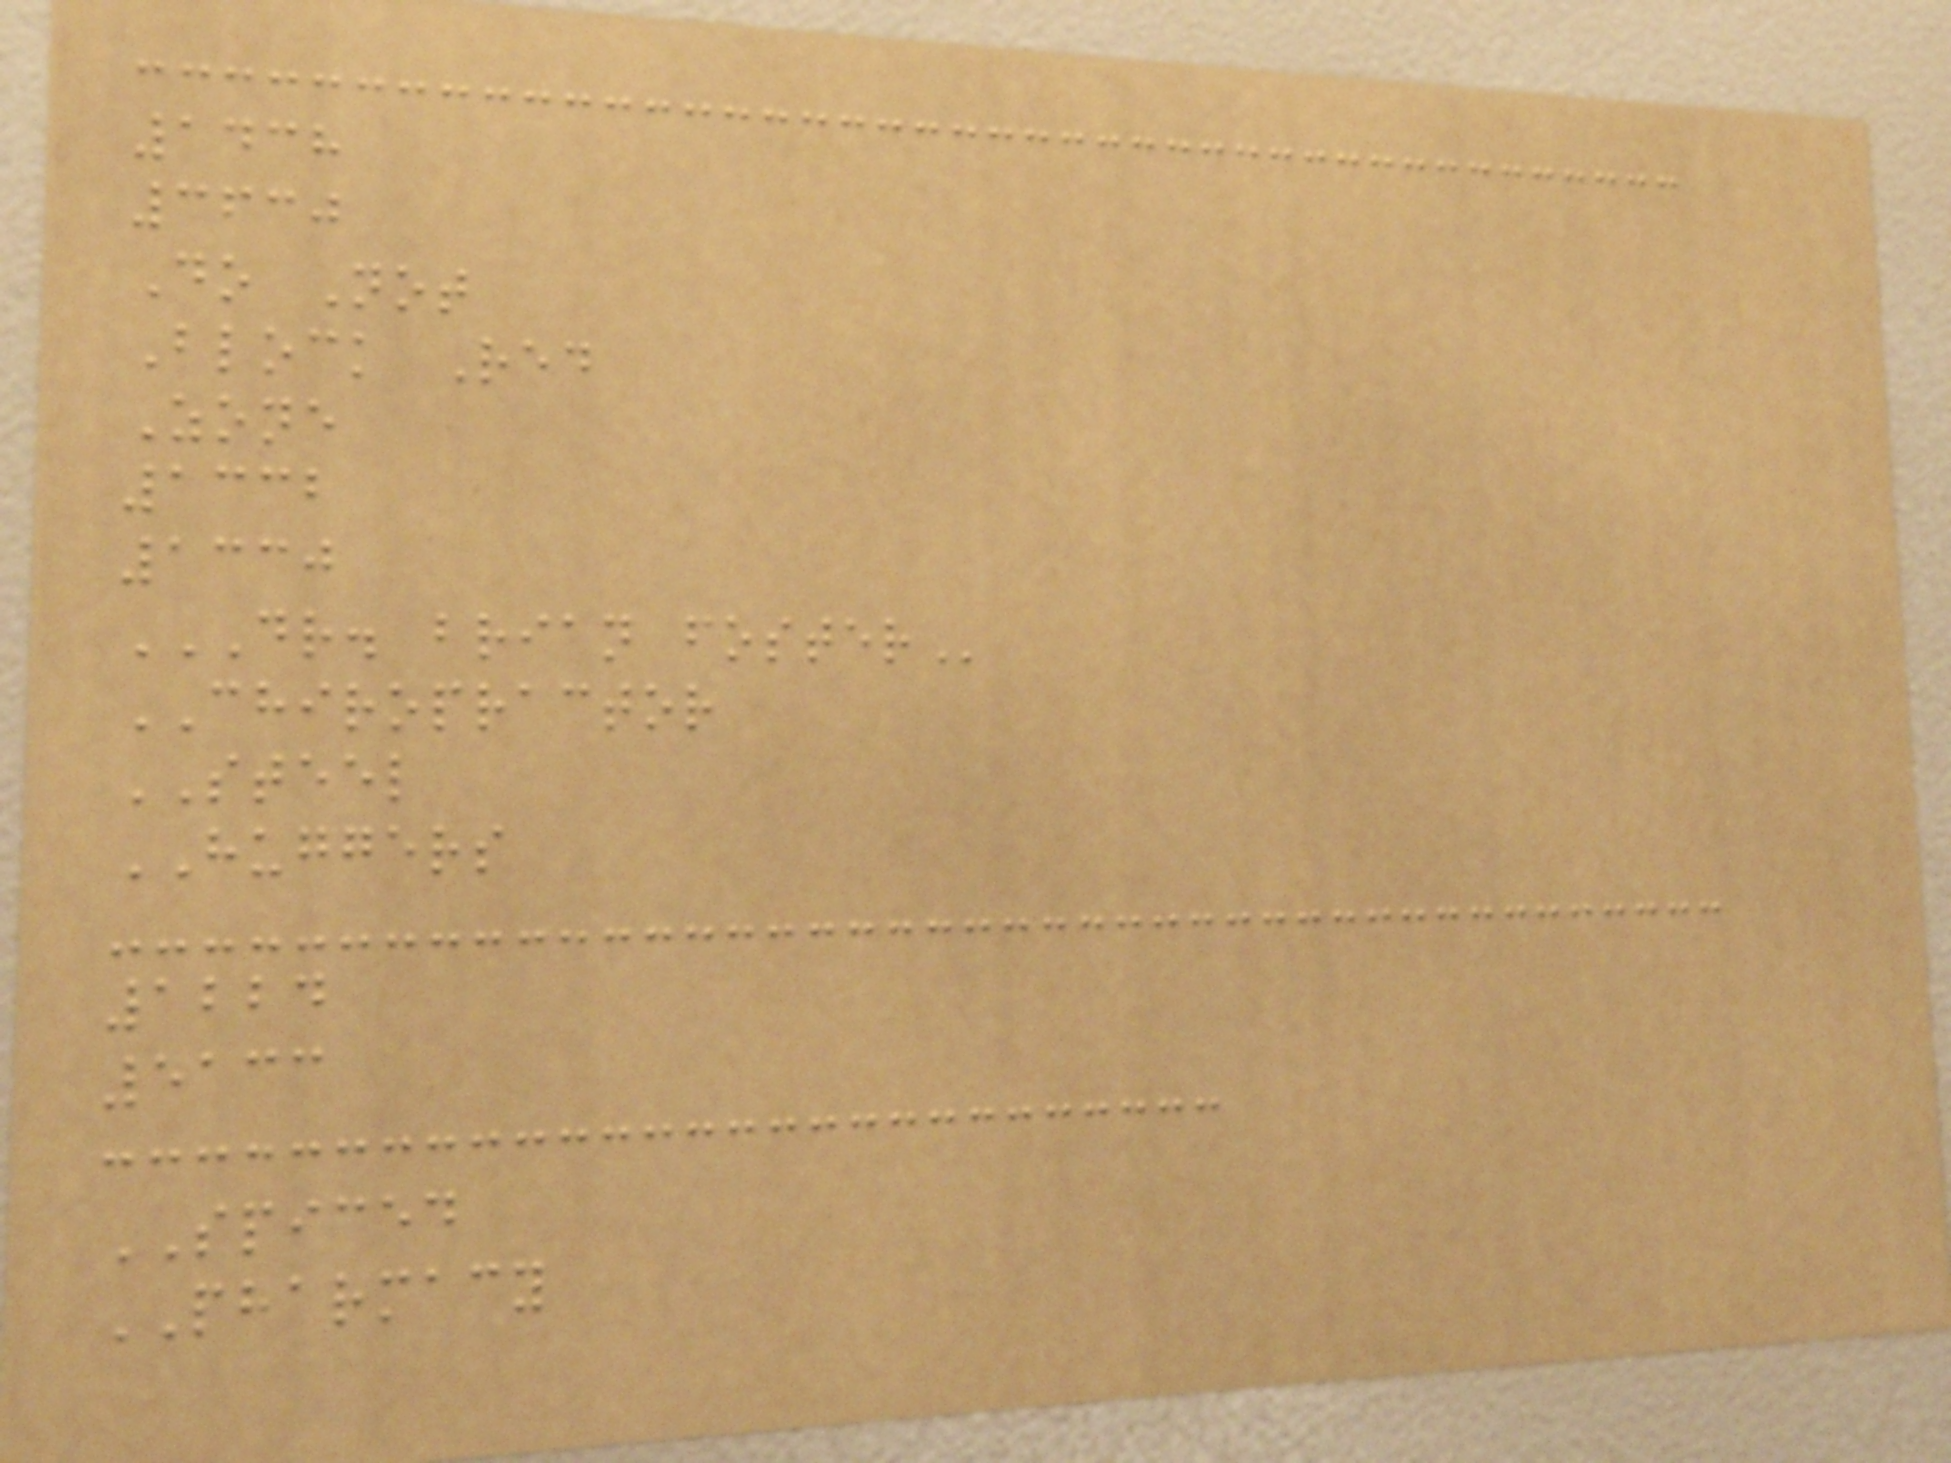1438
3630
Do Not
Block Red
Zone
1332
1330
DR. BRIAN FOSTER
CHIROPRACTOR
STEEL
HUGGERS
1224
5133
SPICED
PHARMACY
